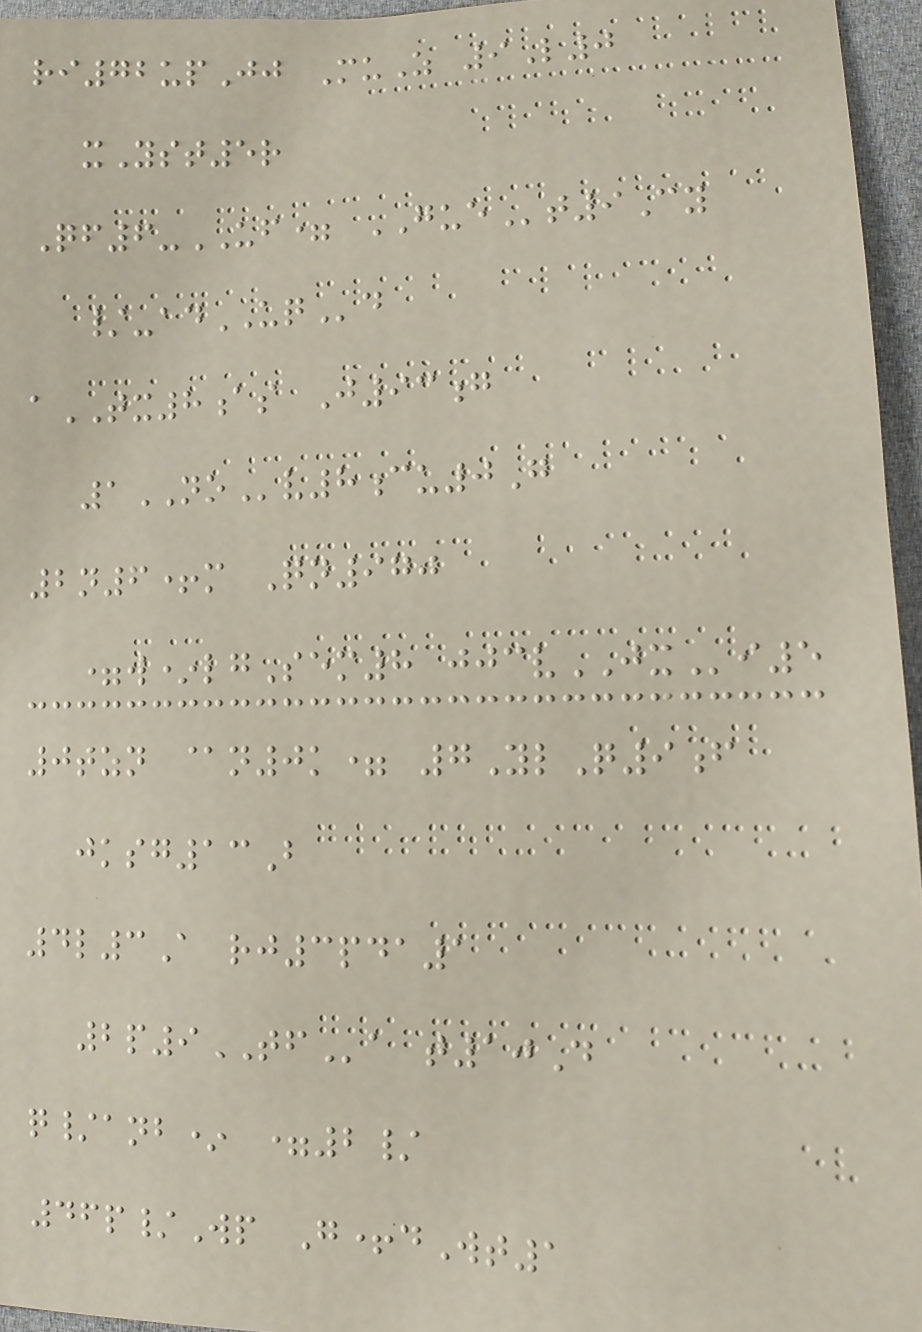ri72upJj MuZ 9L0
xYst5r
Qf6-UF= GUEt9Cy
/-adUQd
aTX8as J93g
1NOv8cu0G
2n6+m Qn970
=w*lgSem8 jjcvJXi5
0tzn @n0k= 7YlQ9f
jksg13B
4l3A rj3pda1
2p9TFa t10D
q/anb* =2/
46p/Wp G+dWt1
